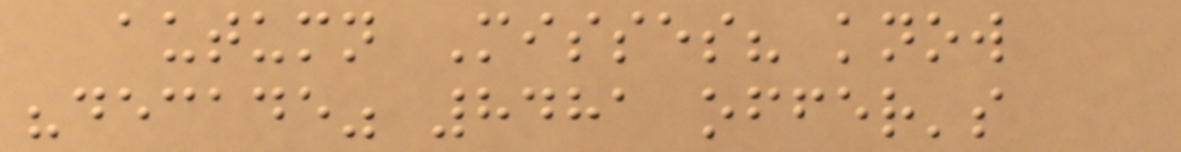autumn Misses? know
"decade" 8481 offer's
